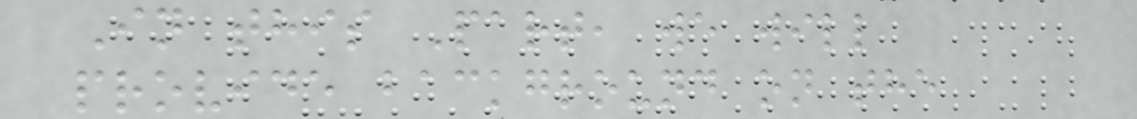In this Part, we will
provide background on the
